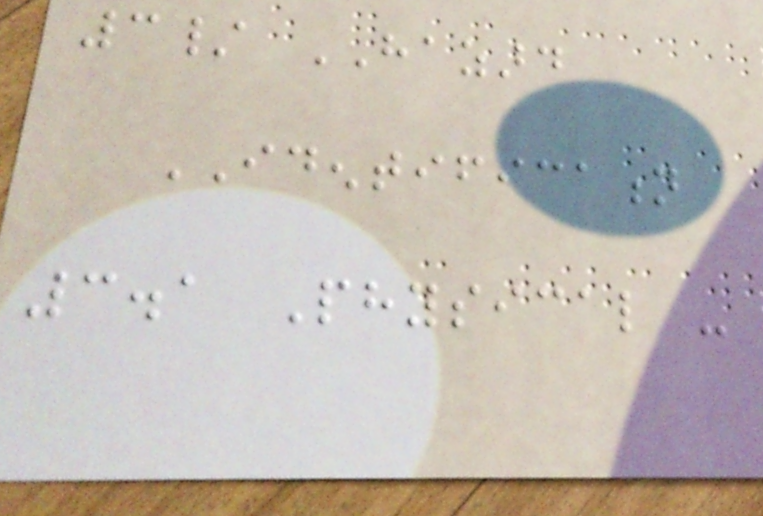3/ HAZARD
IDENTIFICATION
3.1 Physical -
